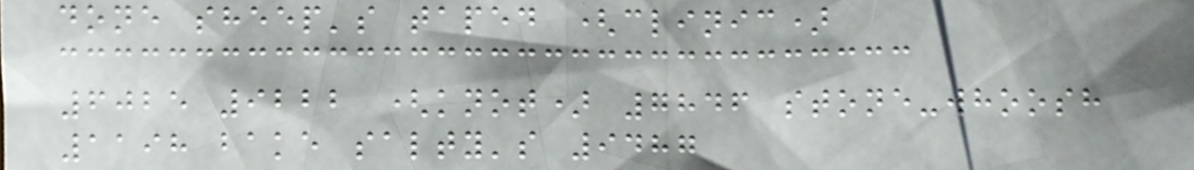done sheep's taped (clinic)
6025 9222 (knot) 7846 stone-whoosh
1198 bake salty's 9487
